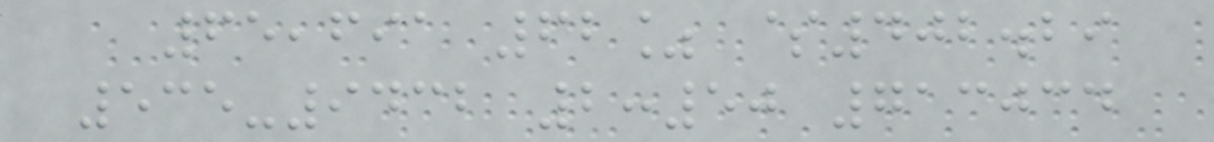65,691 62% $402.29
535-9432 2:50 713034
